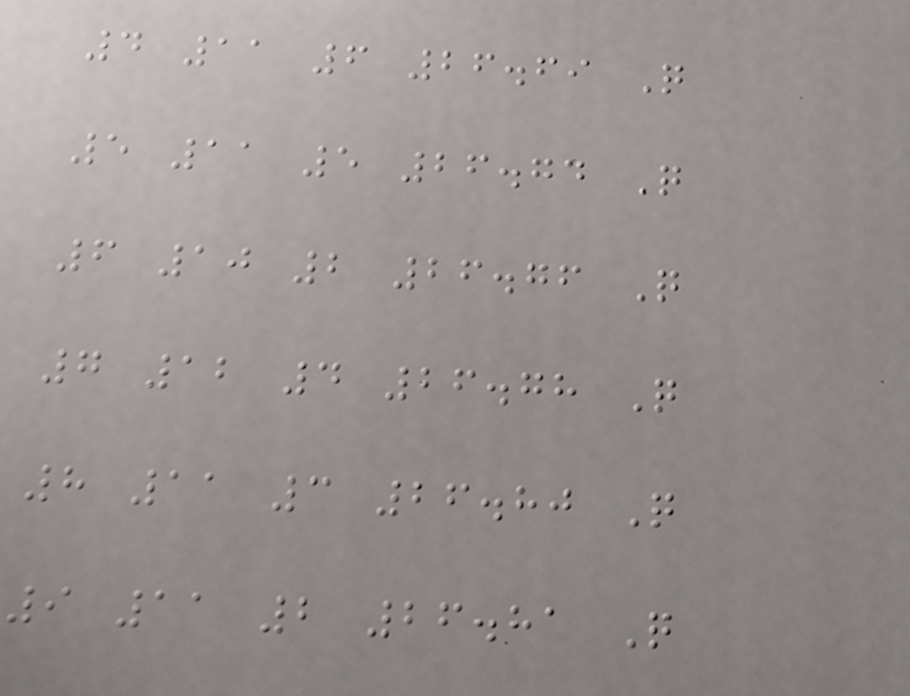4 11 6 26.69 Q
5 11 5 26.74 Q
6 10 2 26.76 Q
7 12 4 26.78 Q
8 11 3 26.80 Q
9 11 2 26.81 Q
